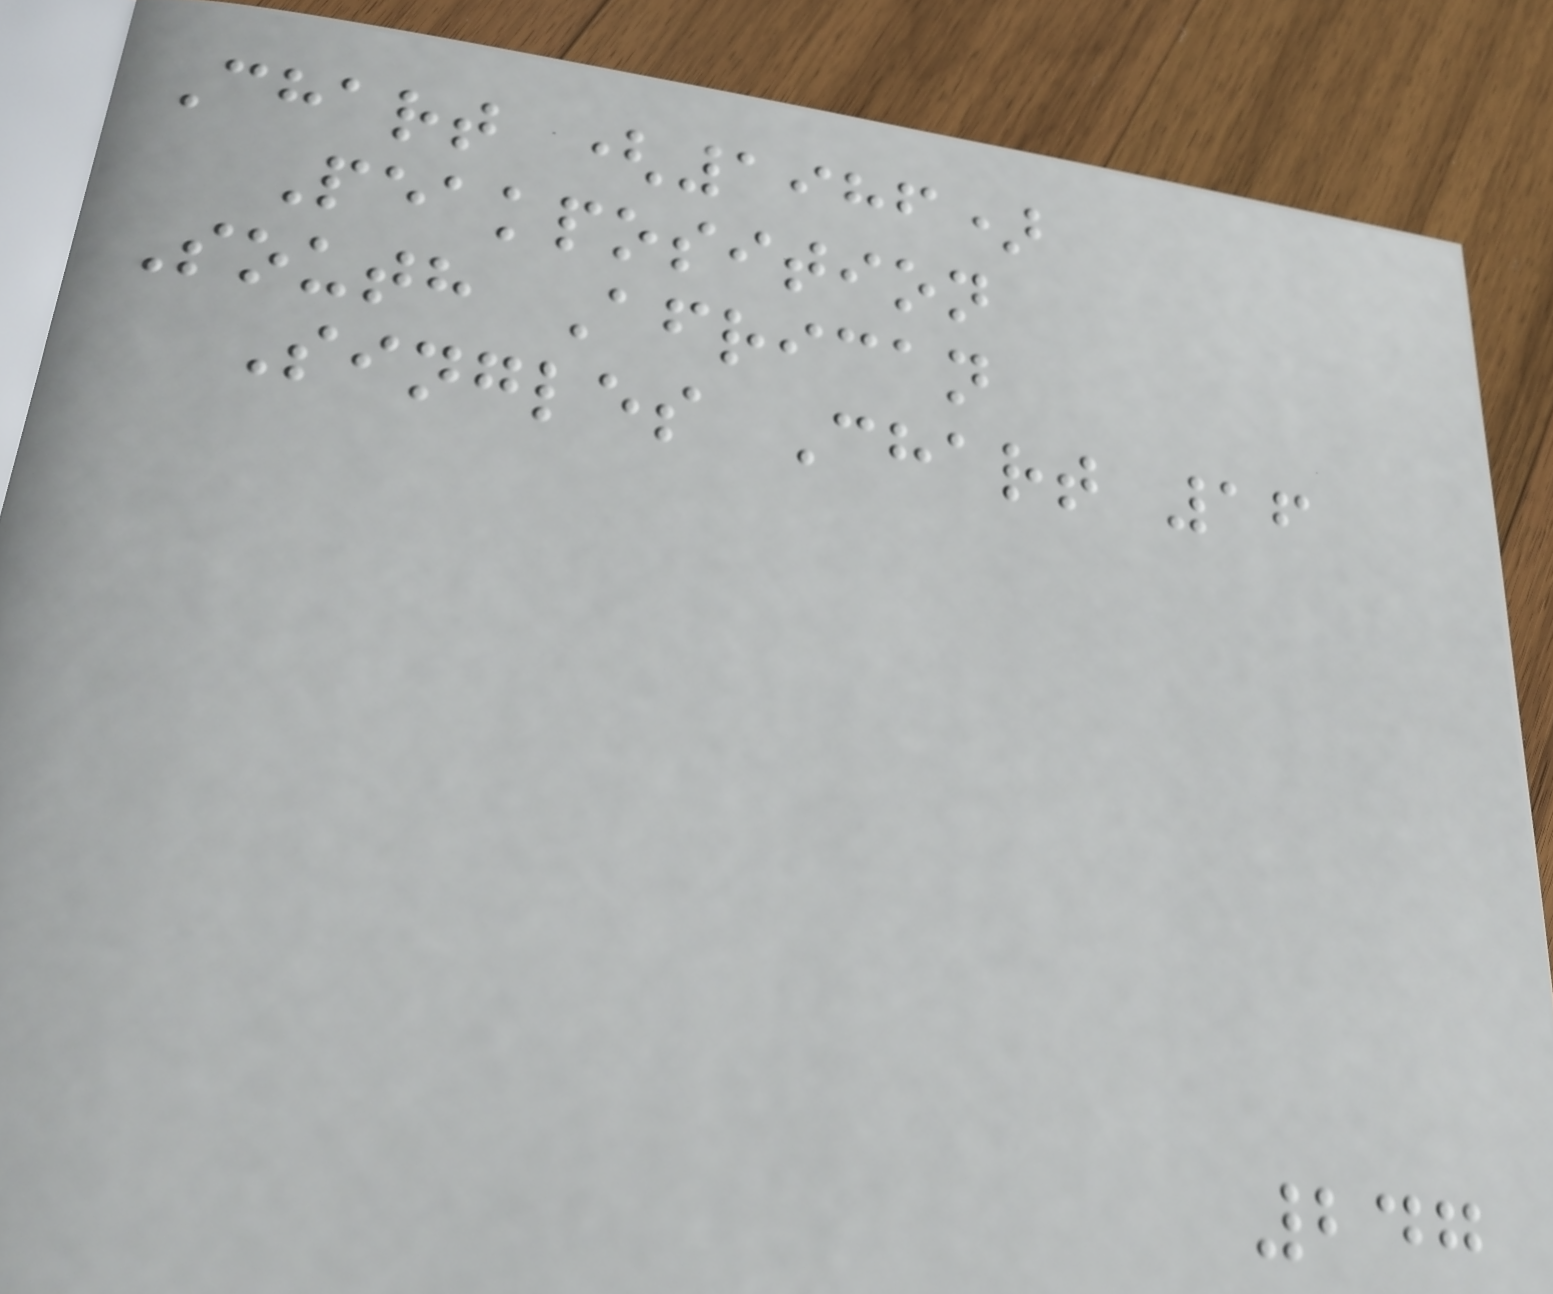Chart (1986)
Peakposition
South African
Singles Chart 16
247
